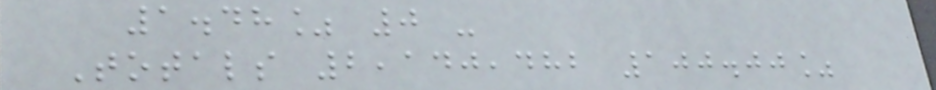1.48% 0 -
Totals 2,140,482 100.00%
